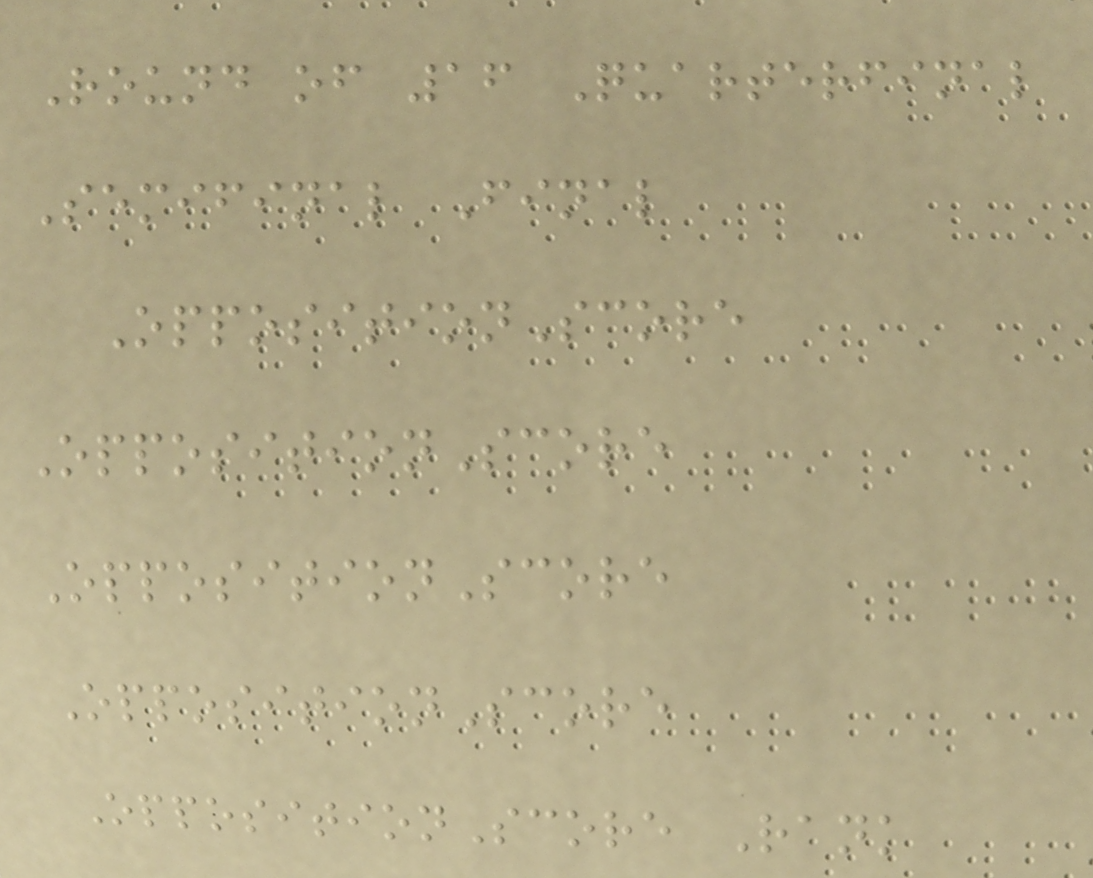Round of 16 Quarterfinal
Semifinal Final
OppositionScore
OppositionScore
OppositionScore
OppositionScore
OppositionScore Rank
